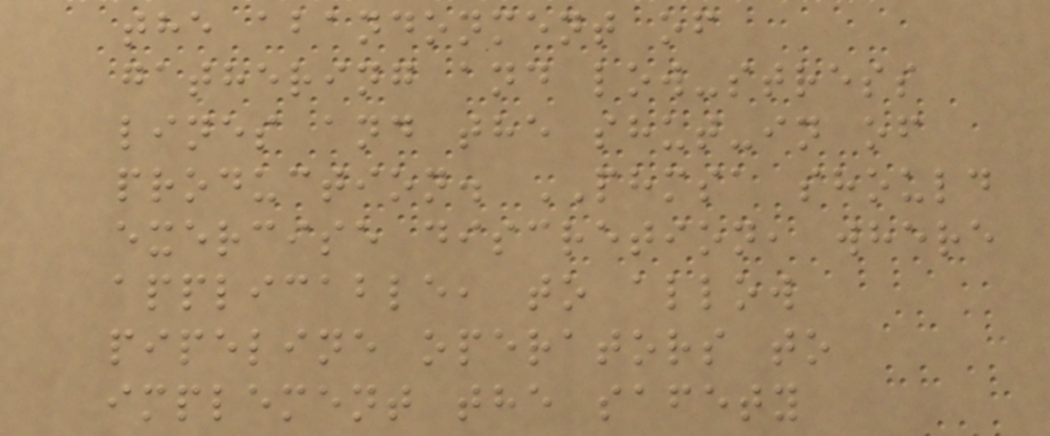the abandonment of
gathering and low-stress
lines and the shut-in of
production. PHMSA should
exercise discretion, where
applicable, to allow
pipeline operators to
implement the safety
